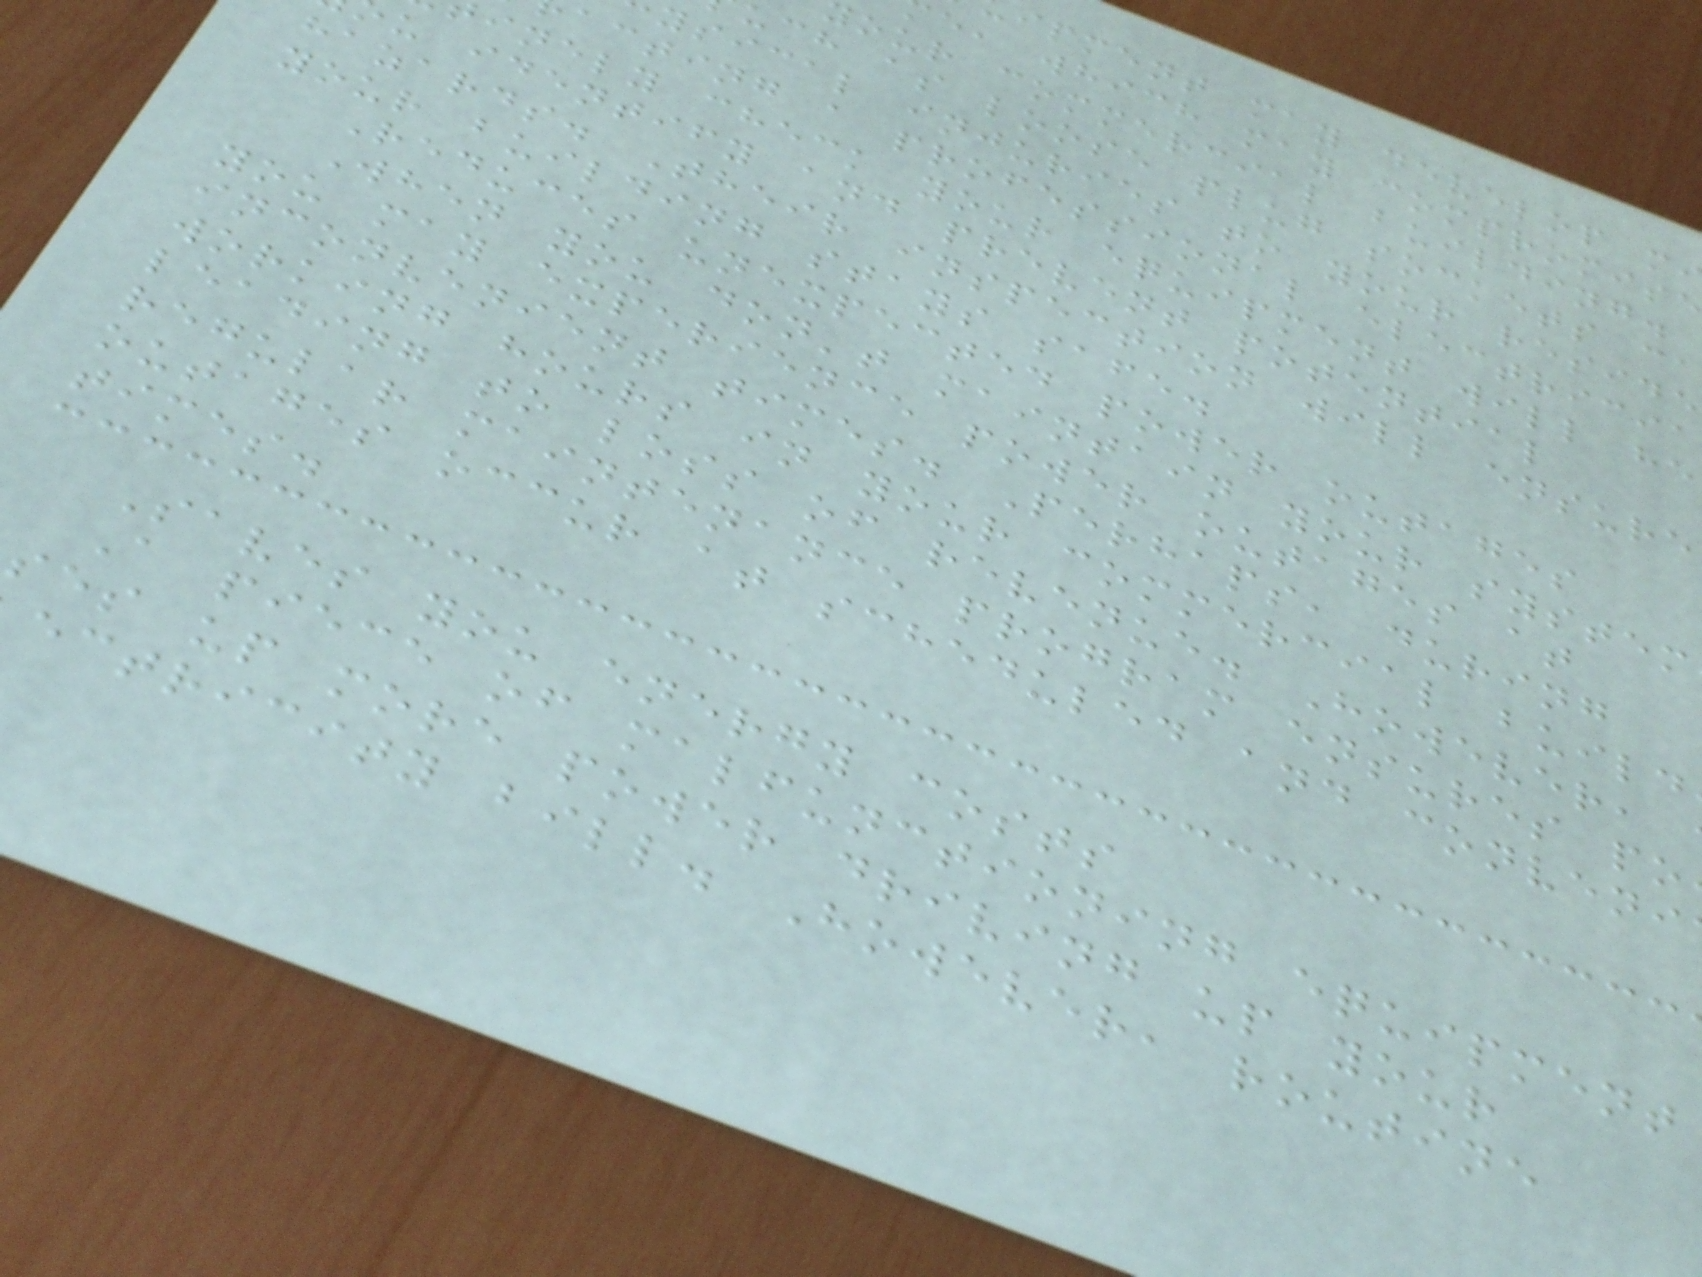ipment may develop m
e, which may compromise
our commercial building.
uch as loose plug sockets ca
ysical injuries to your reside
acting a professional electricia
inely check your equipment will he
u identify and prevent potential
hazards. Their inspection will ensure
your building stays safe.
Reduces unexpected power outages
When you don't maintain your system
you may experience power outages at
inconvenient times. Perhaps, during
working hours in your commercial build
leading to loss of revenue. However,
regular maintenance program ensures po
outages occur at scheduled and conveni
times.
Saves you energy costs
A piece of malfunctioning equipment
ses up more power driving up your
ectricity bill. However, routine
